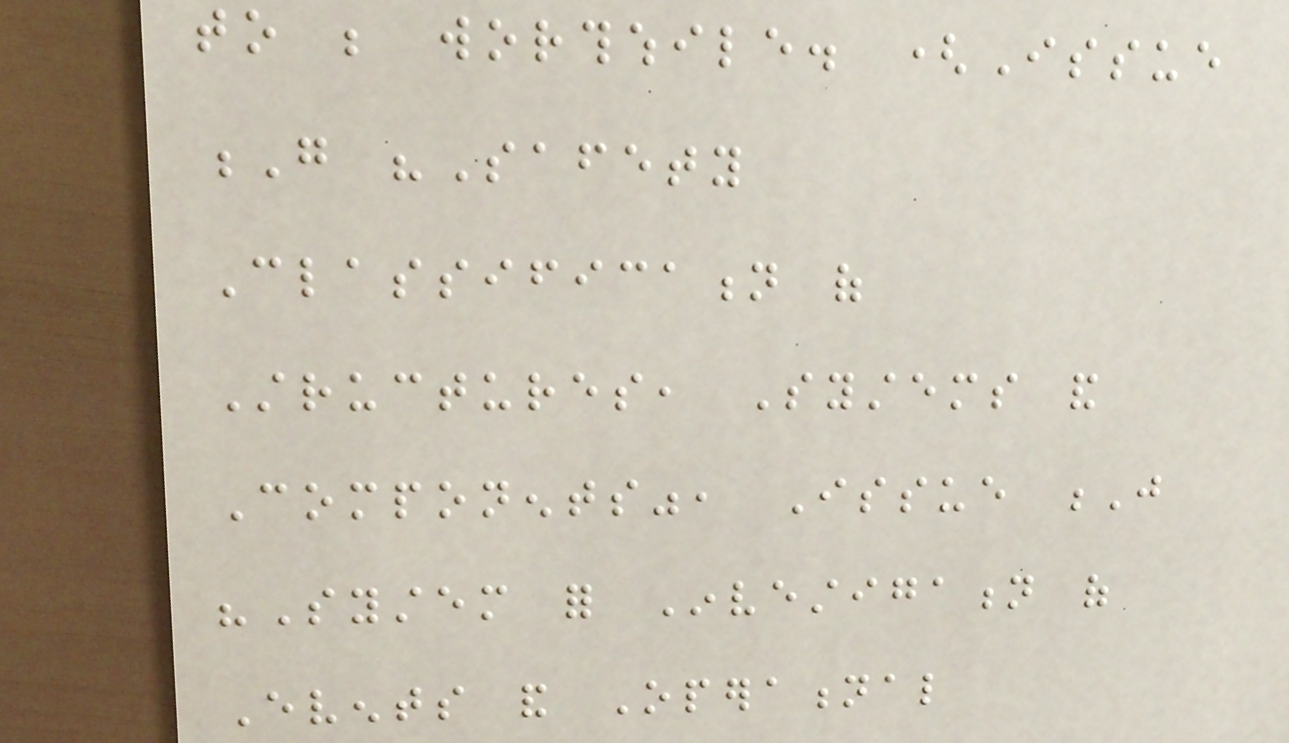to be worthwhile. (Issue
G "Safety
Classification of
Structures, Systems and
Components", Issue J
"System for Investigation of
Events and Operational
